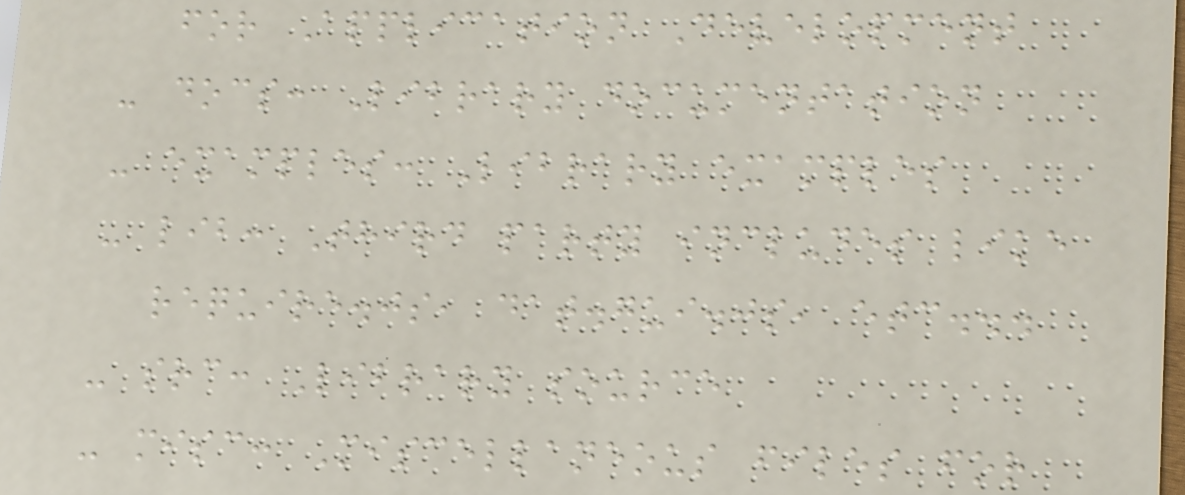for Application Development
- docs: Library documentation
- examples: Library examples
- lib: Third party includes like
require.js, dat.gui.js, etc...
- src: Library source
- misc: Miscellaneous files for
